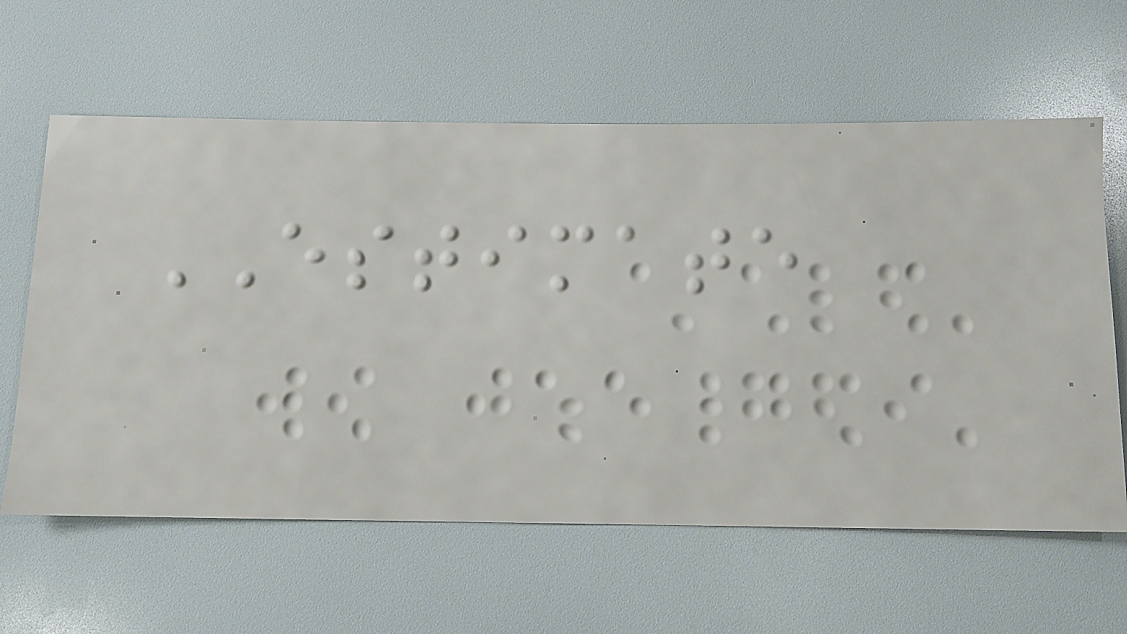ESTIMATE
